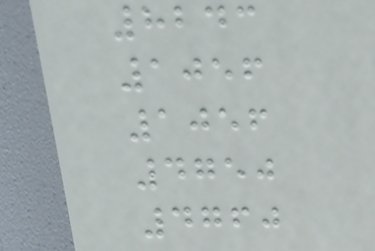8243
1056
1056
4750
4760
